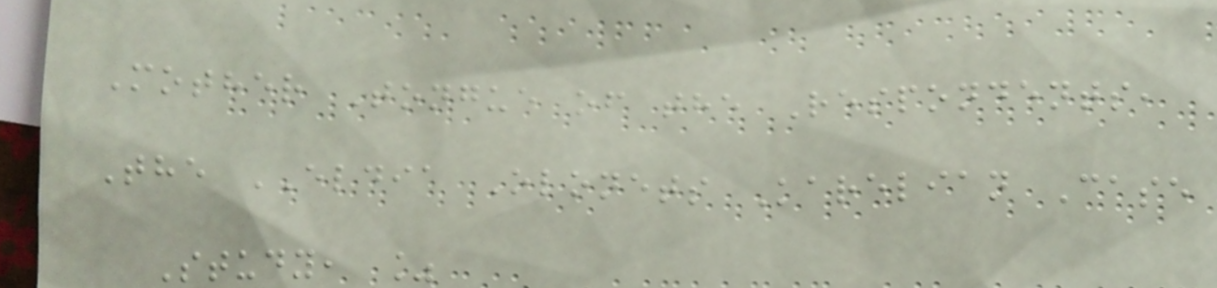Mother Tongue of the Respondents,
The ELDIA Olonets Karelian Case
Study, %
